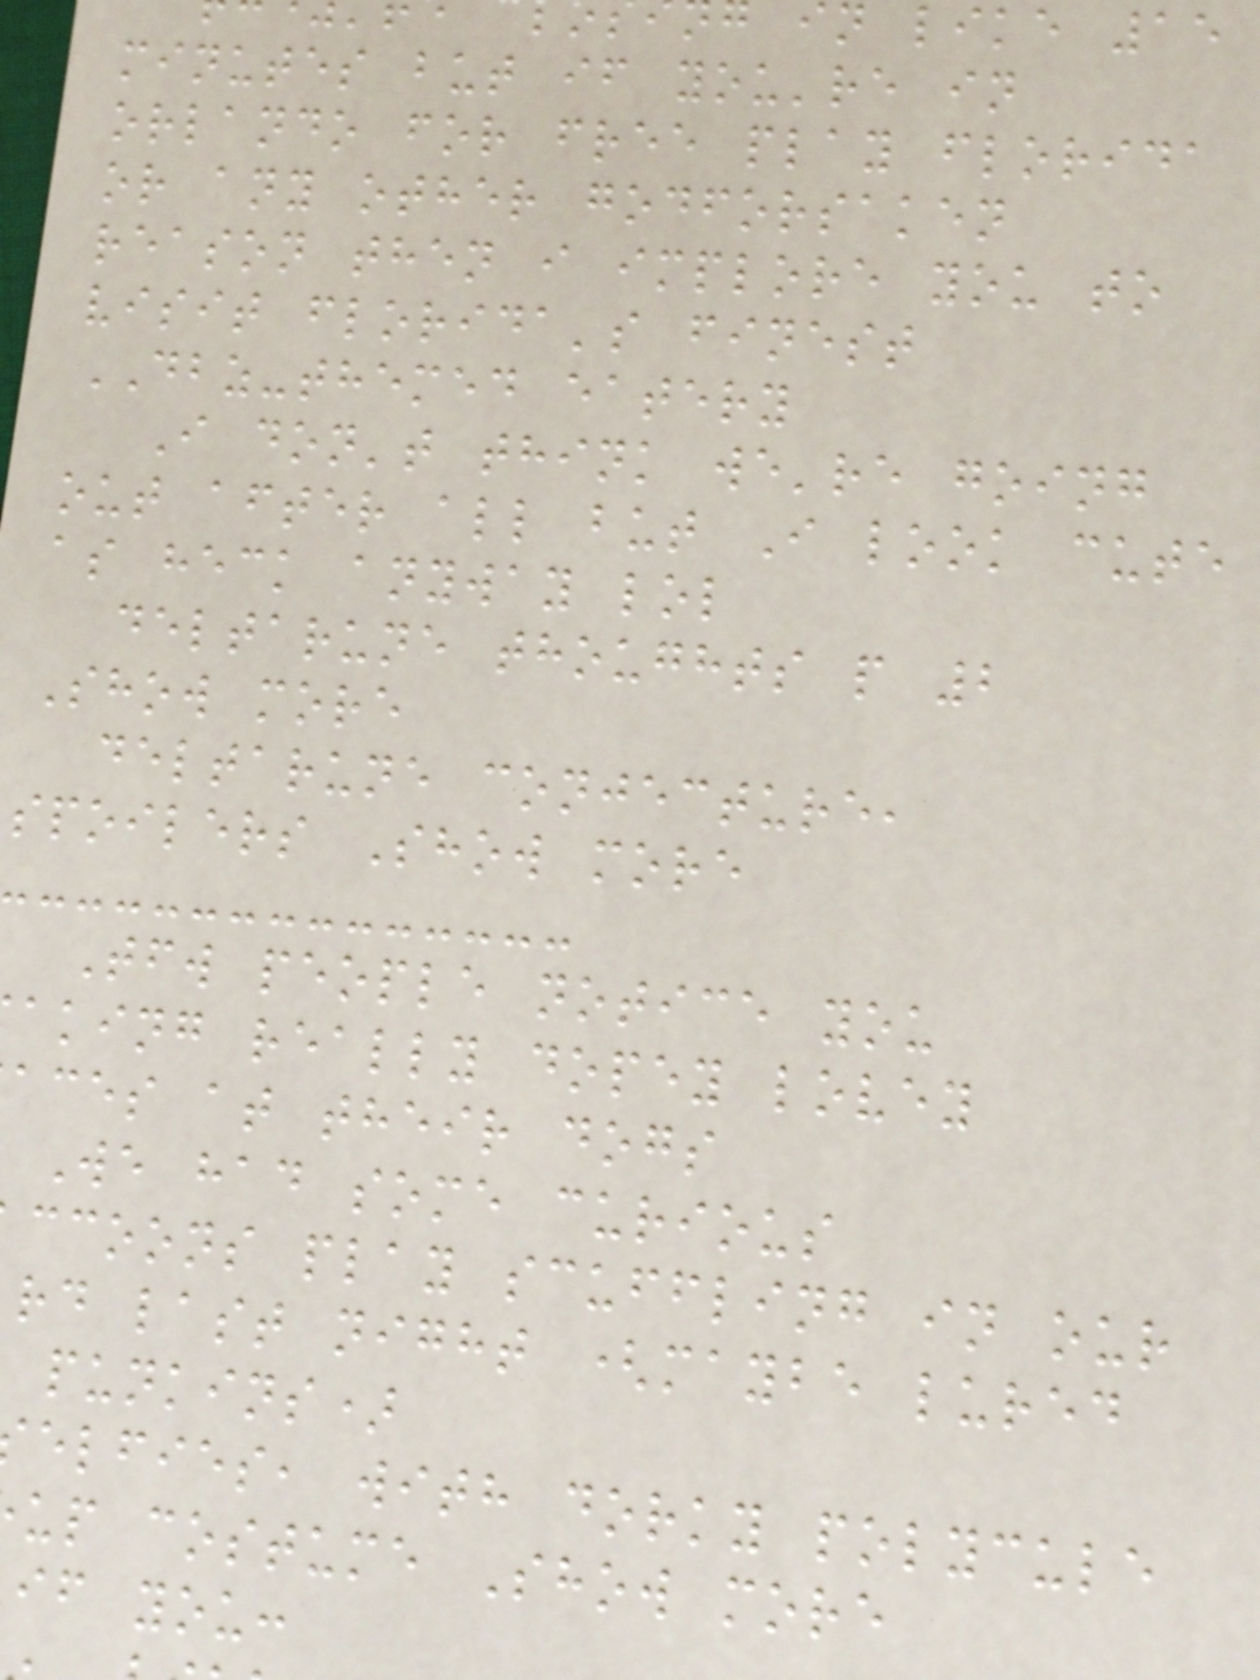in like 15
minutes but if you're in
orlando for free play florida
or any other godforsaken
reason then i implore you to
visit florida's finest
DBZ-themed eatery
I don't think we're going
out after all but I look cute
as heck anyway lol
deltarune thoughts p 2
Show more
deltarune conjecture,
spoilers Show more
Tfw people notice you
aking really dopey lovey
aces at their dogs
We had some curious
ccoons play scuffling in our
rd last night (maybe lured
punkins)
elfies, with dorky polycule
up costume Show more
if you:
